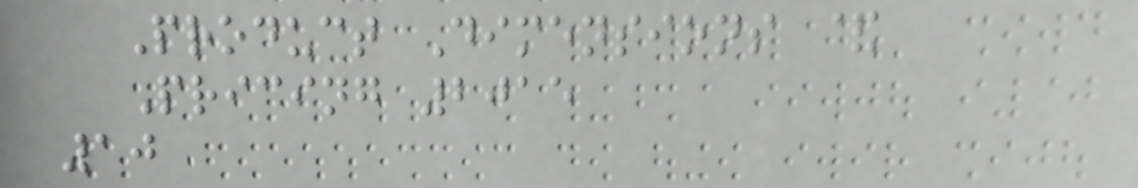Product Dimensions &
Pricing 2015
10
